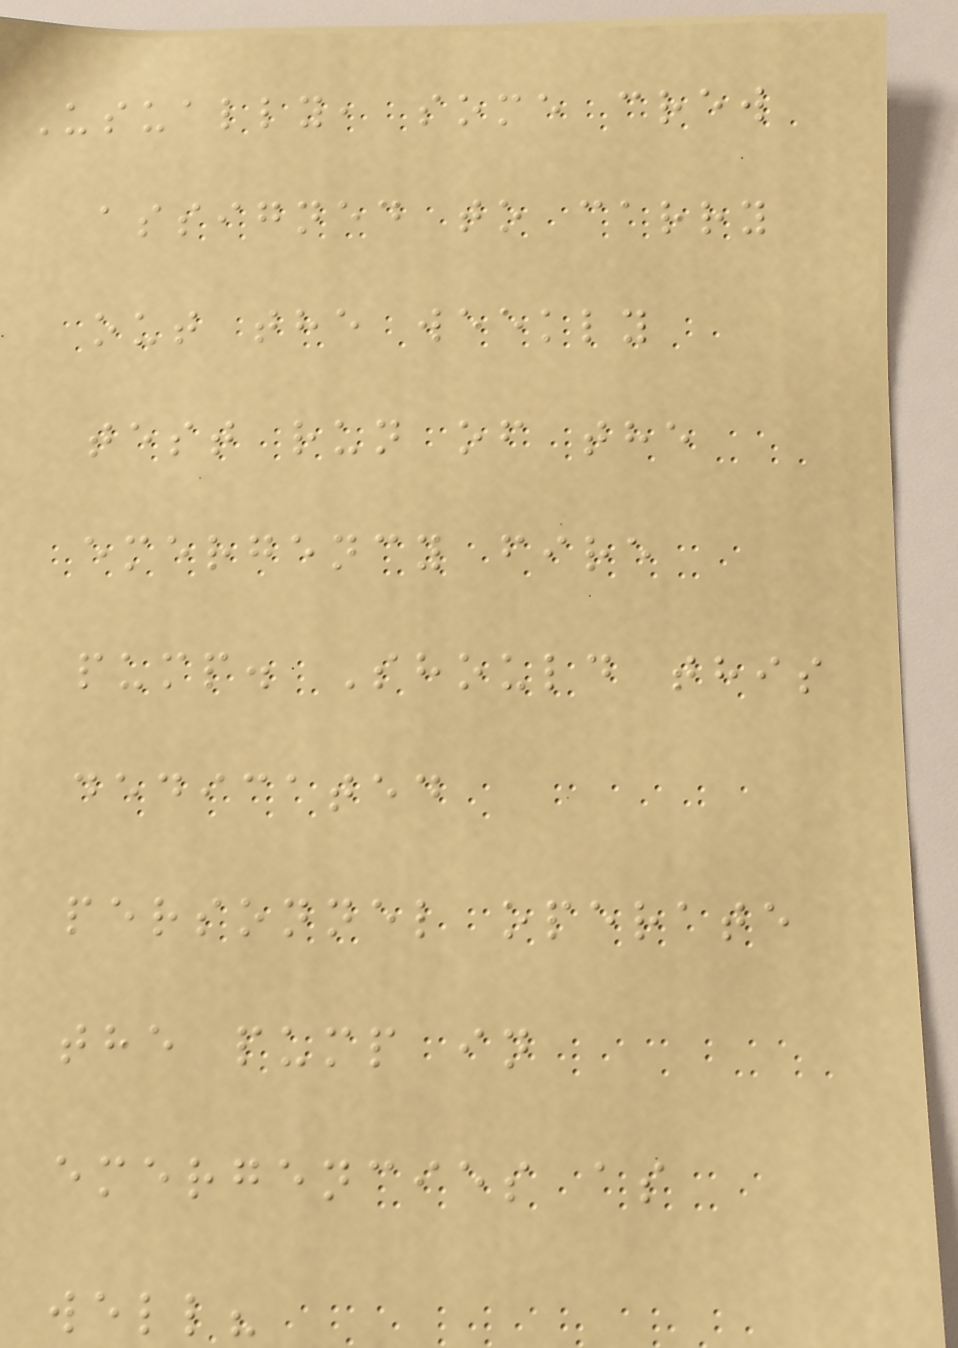Usually, some crew
assigned to carry
out the weekly
test run of the
emergency fire
pump. Should this
dedicated
personnel operate
the pump in
emergencies as
well?
